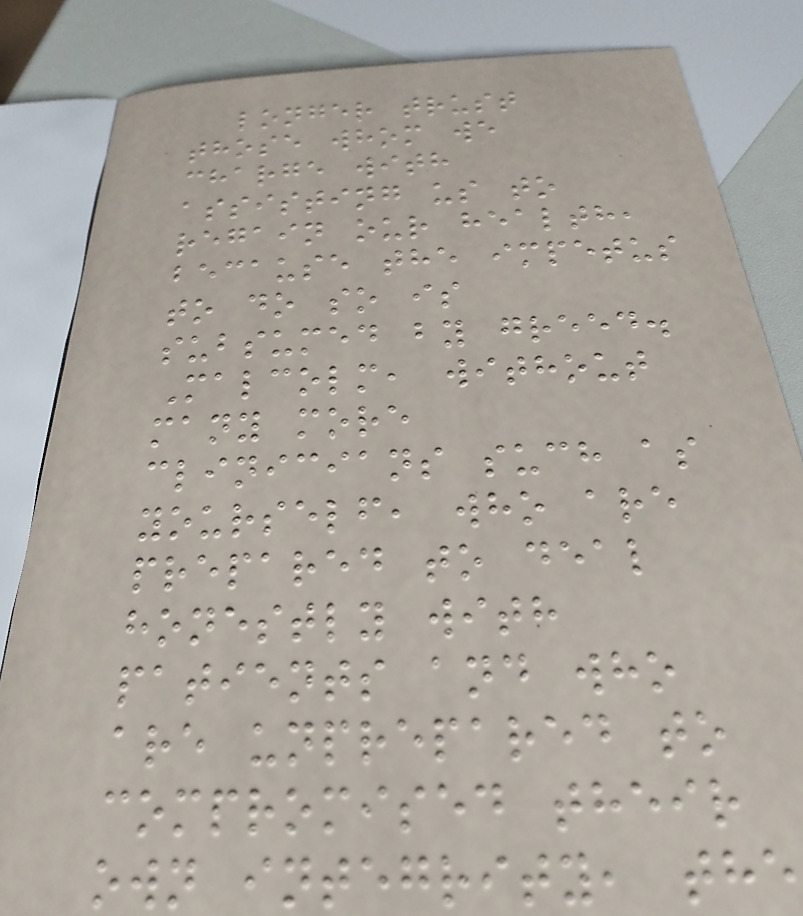longer trust
those whom we
charge with
assisting us to
regain our health,
because the impetus
to do so is
subsumed by greed.
Malcolm, without
many more
clinicians such as
yourself, who are
prepared to deal
honestly with
patients and who
are unprepared to
compromised their
own integrity, the
